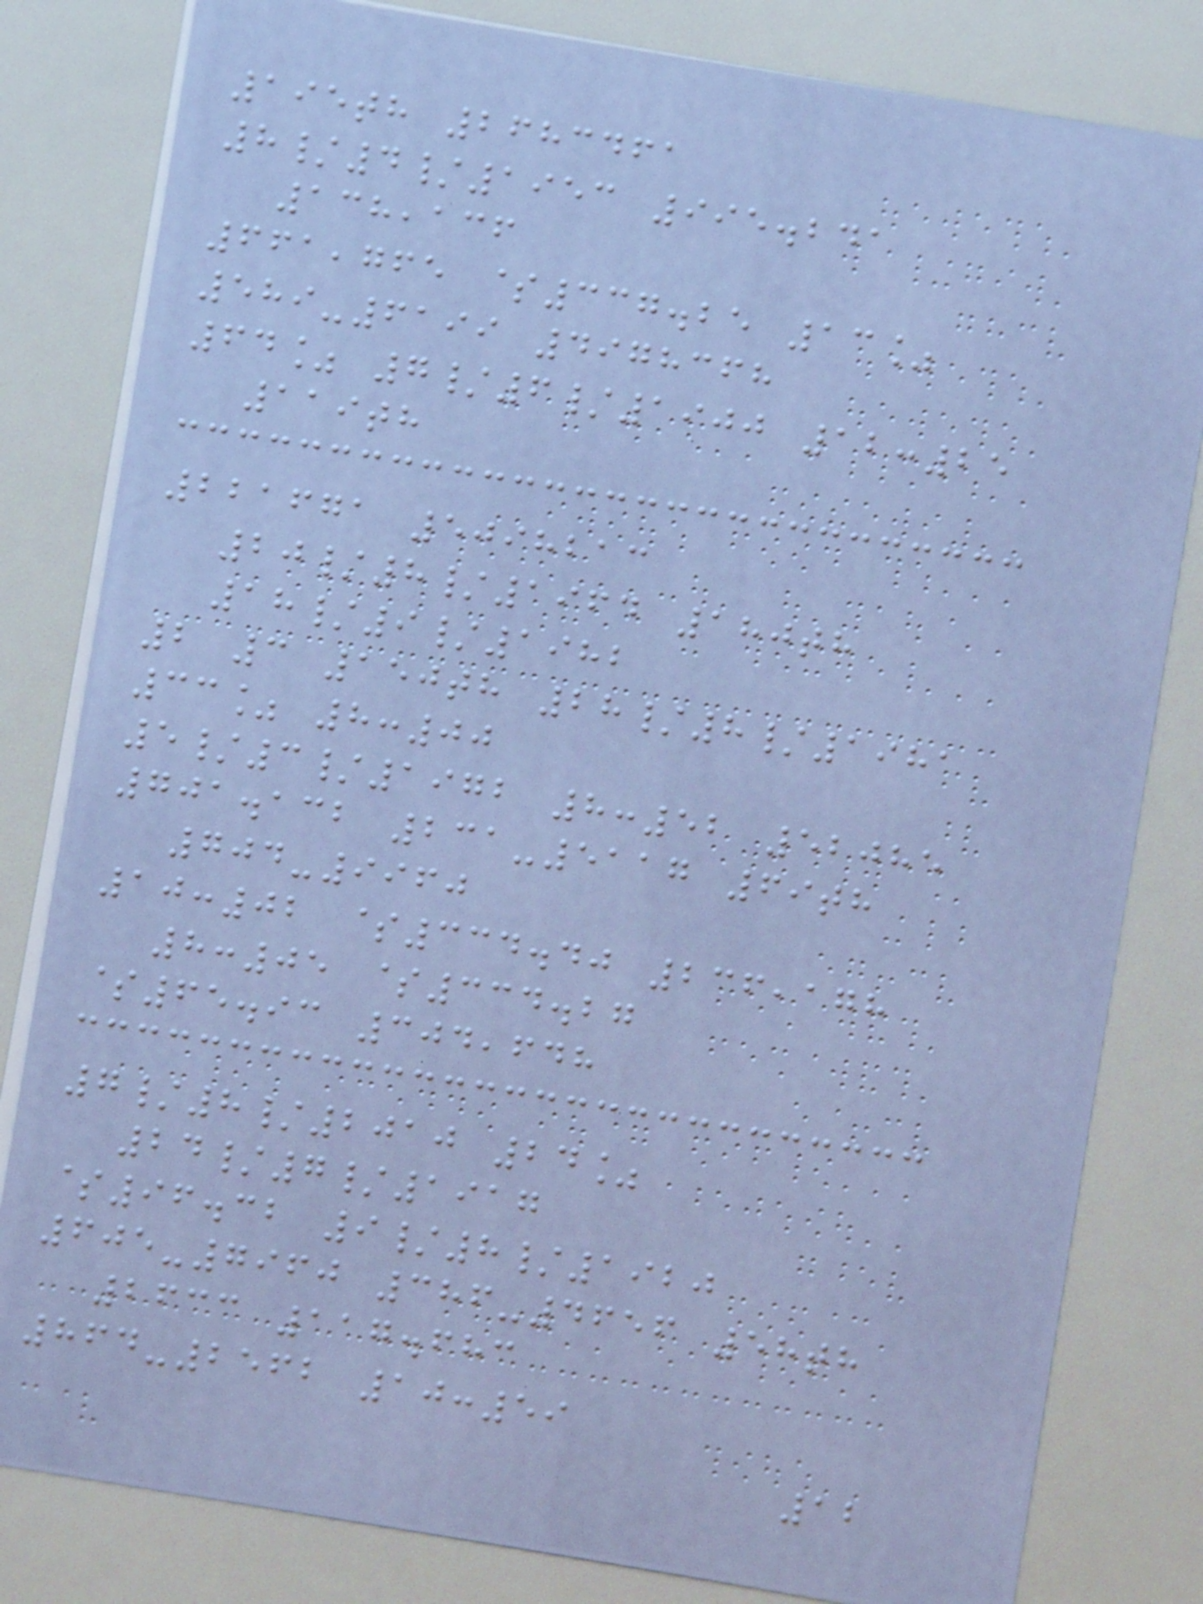195th 2683461
8/4/1953 995.241
138,136
661,765 $337.25 13%
589-6199 4978368
64% 7/6/1900 12:25
119th
221671 5098213
20/8/1964 180th
18/9/1982
2 3 150th 28/8/1981
33% 8:00
5/3/1972 8:52 52085
701.132 231-5117 69th
704-9960
10:02 $334.40 236,178
8:05 $334.27
$65.93 304,648
7/8/2010 24%
24/7/1917
$96.32 9/8/1920
605-7960 386-4656 58th
2633 117.683
864-2562 10:59
12
